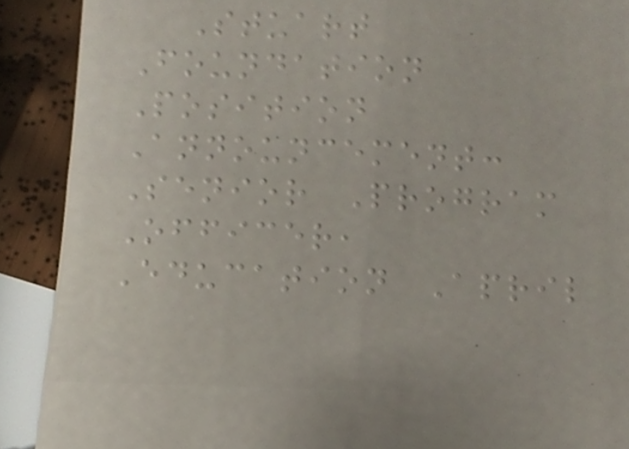Stuart
Foundation
Position
Announcement:
Senior Program
Officer,
Education April
